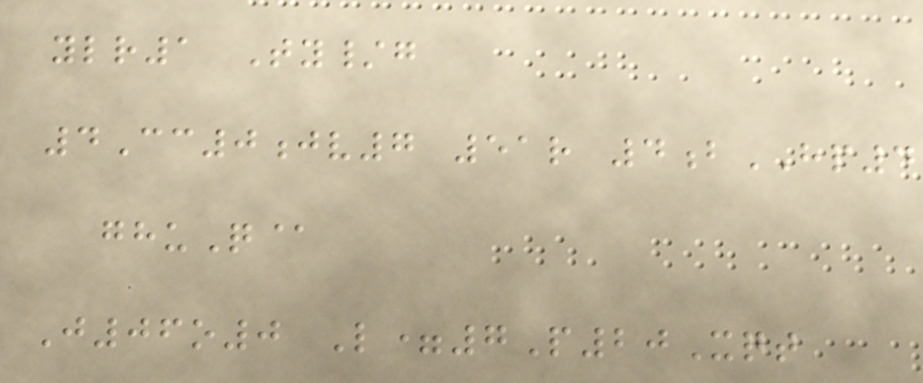ylr1 Ty/g
4Cc0jv7 51r 4bHP4
ghuQ@
J06o0 L=7P20Xqt
